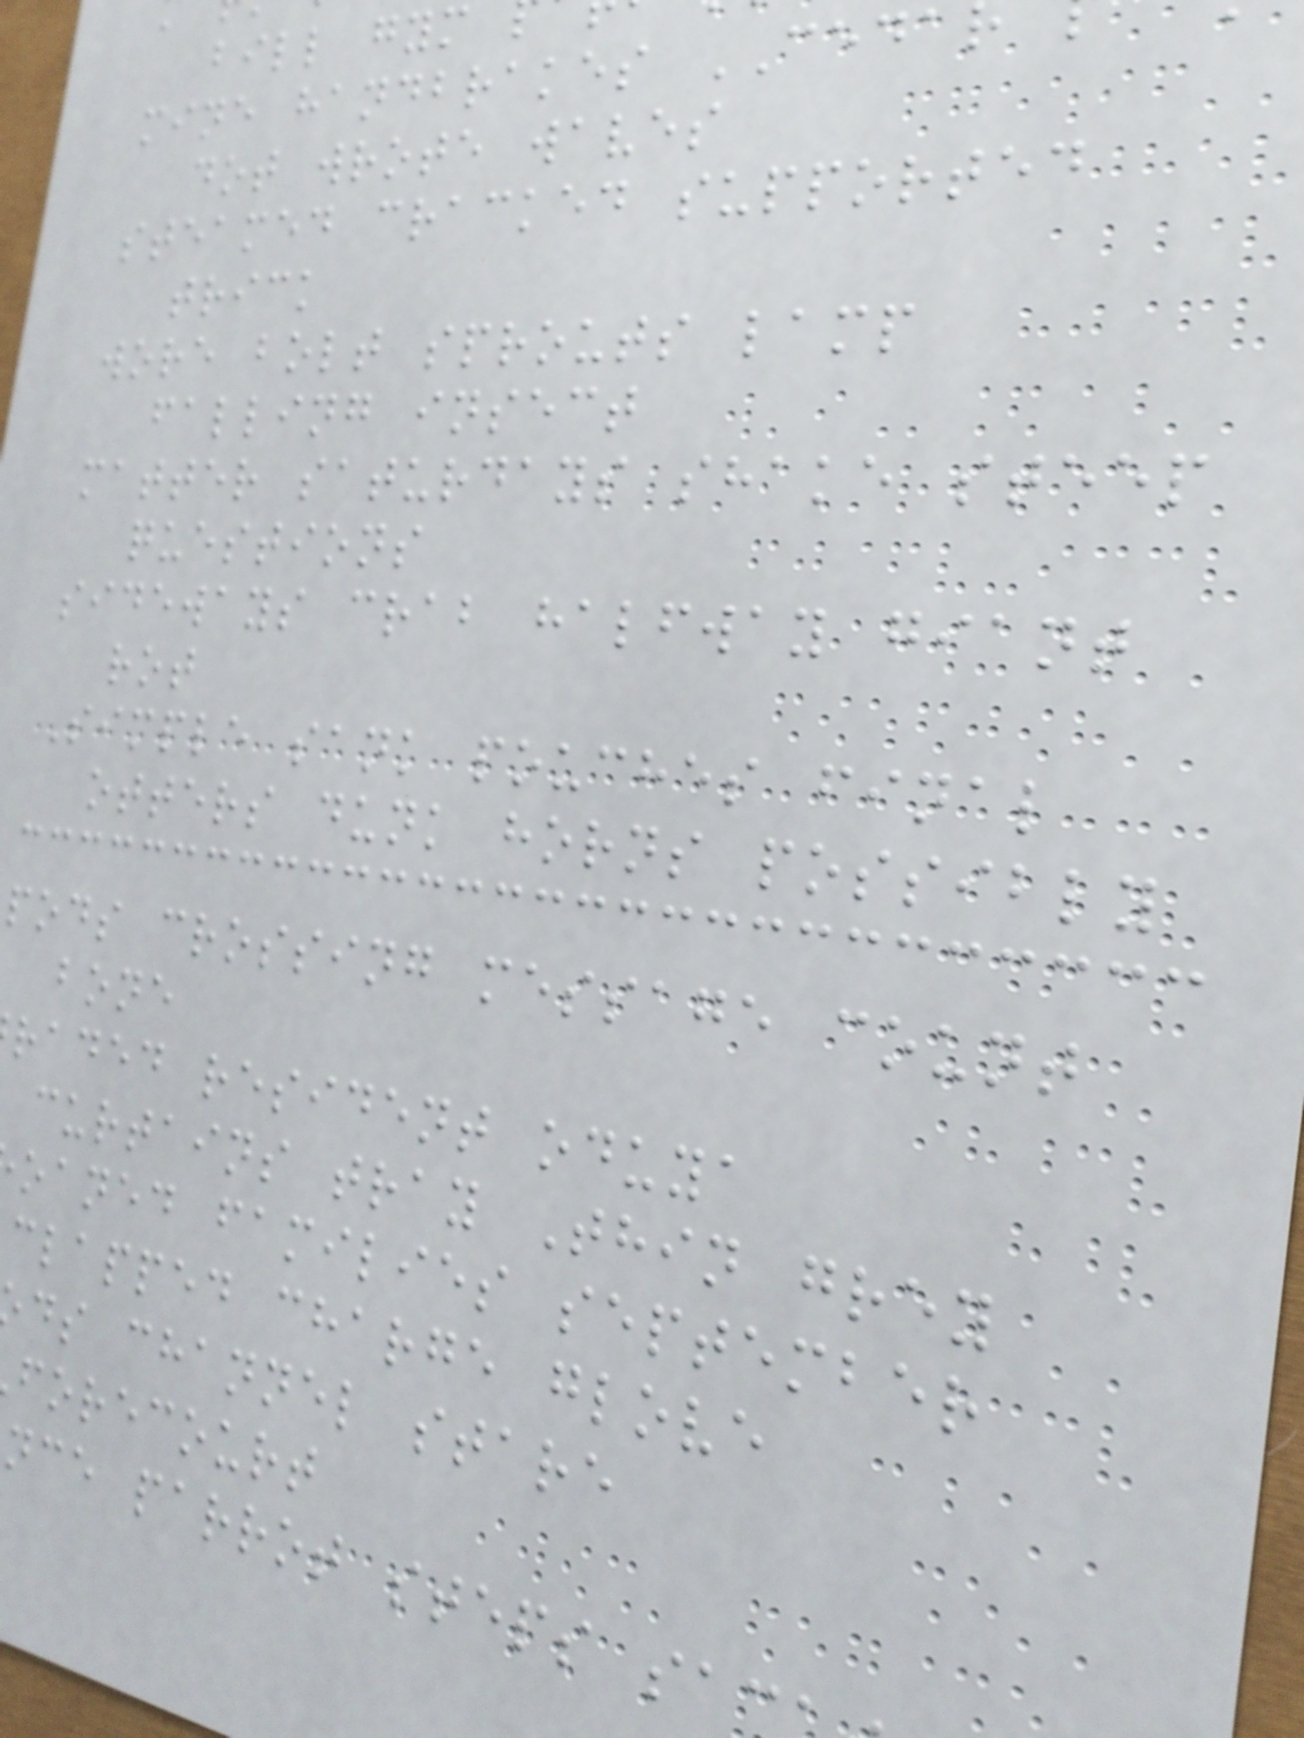bill gym
mine handbrakes CEDA
dot wrote waves
steamed cracked supported
trick
wore bolt sprouts lamp
falling insect
matter saturdays shake steep
questions
sideways crab halfway giant
rot
Simple sank pouches final
otters dunk horns possibly
pods crossing message count
bone
raded resident oduya
curtains tray Thin grey
oaned families september
clapped charge glove
ds channel stare
forecourt
nce parrot steps sa
